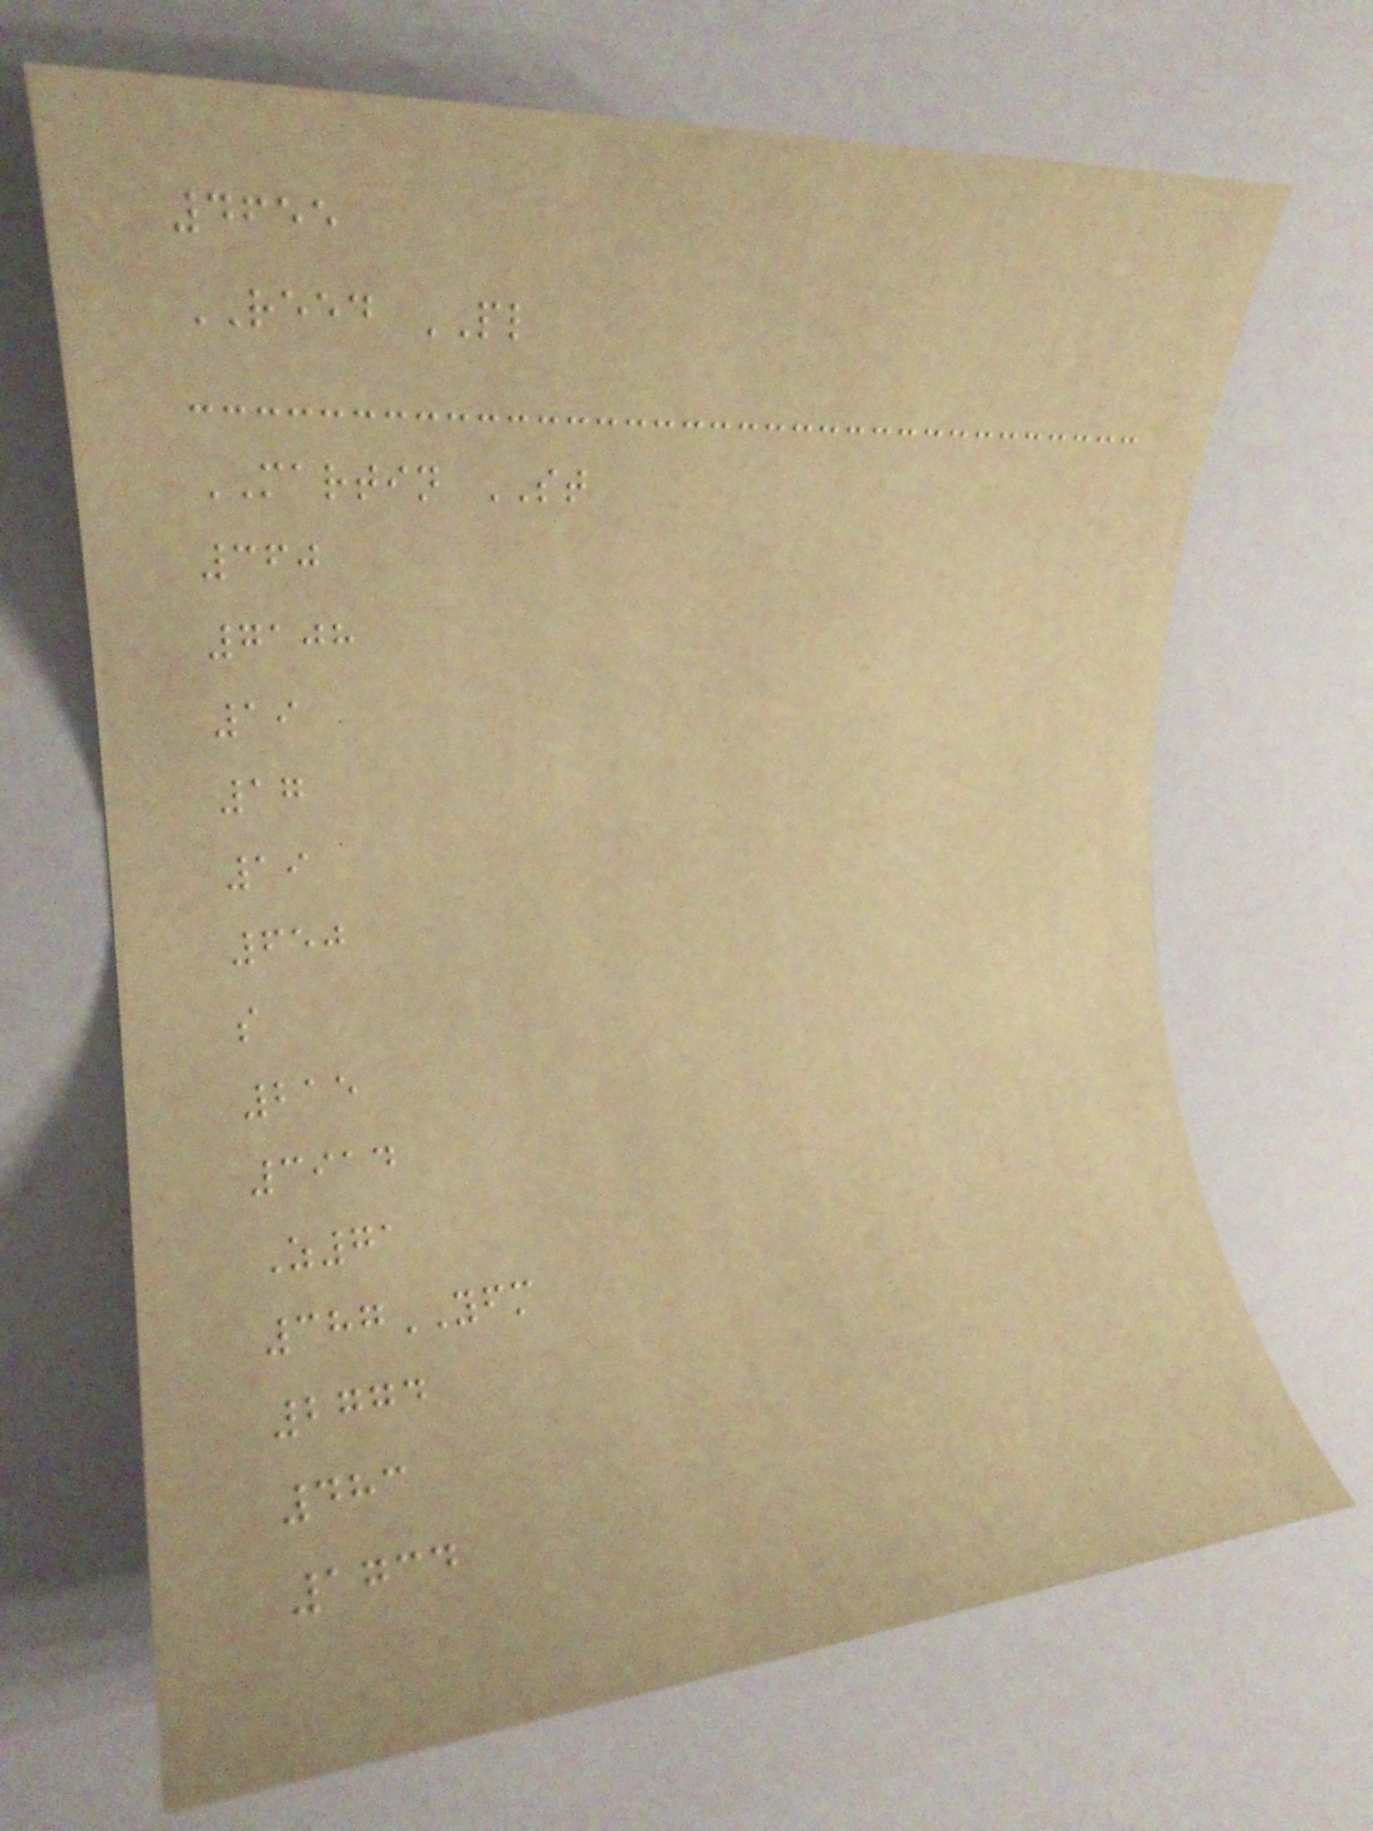4655
REED PL
MARTIN ST
360
7108
19
17
19
650
s
215
3914
Z71
387YFM
2774
483
1734
